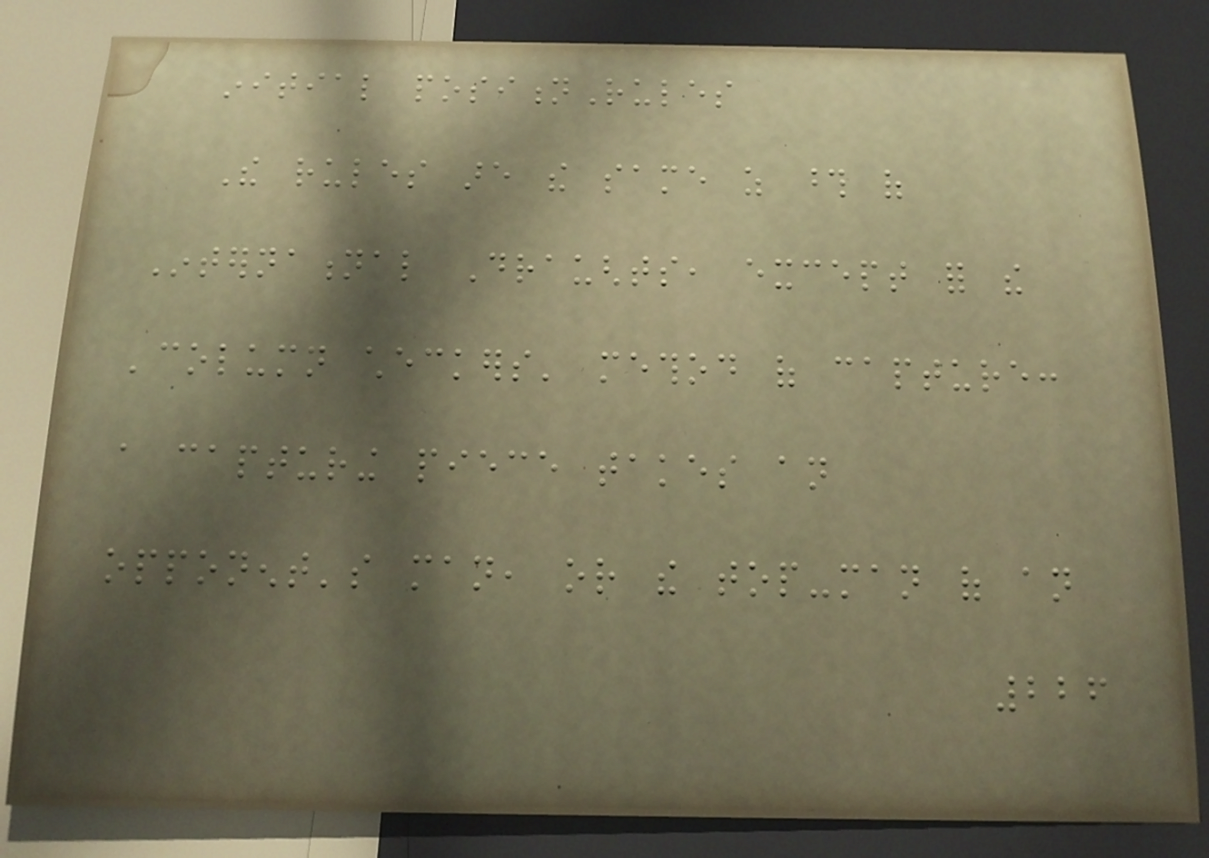initial positionRules
The rules are the same as those of
International Draughts, except for the
'column checkers' method of capture:
a capturing piece takes an
opponent's man, or the top-man of an
226
